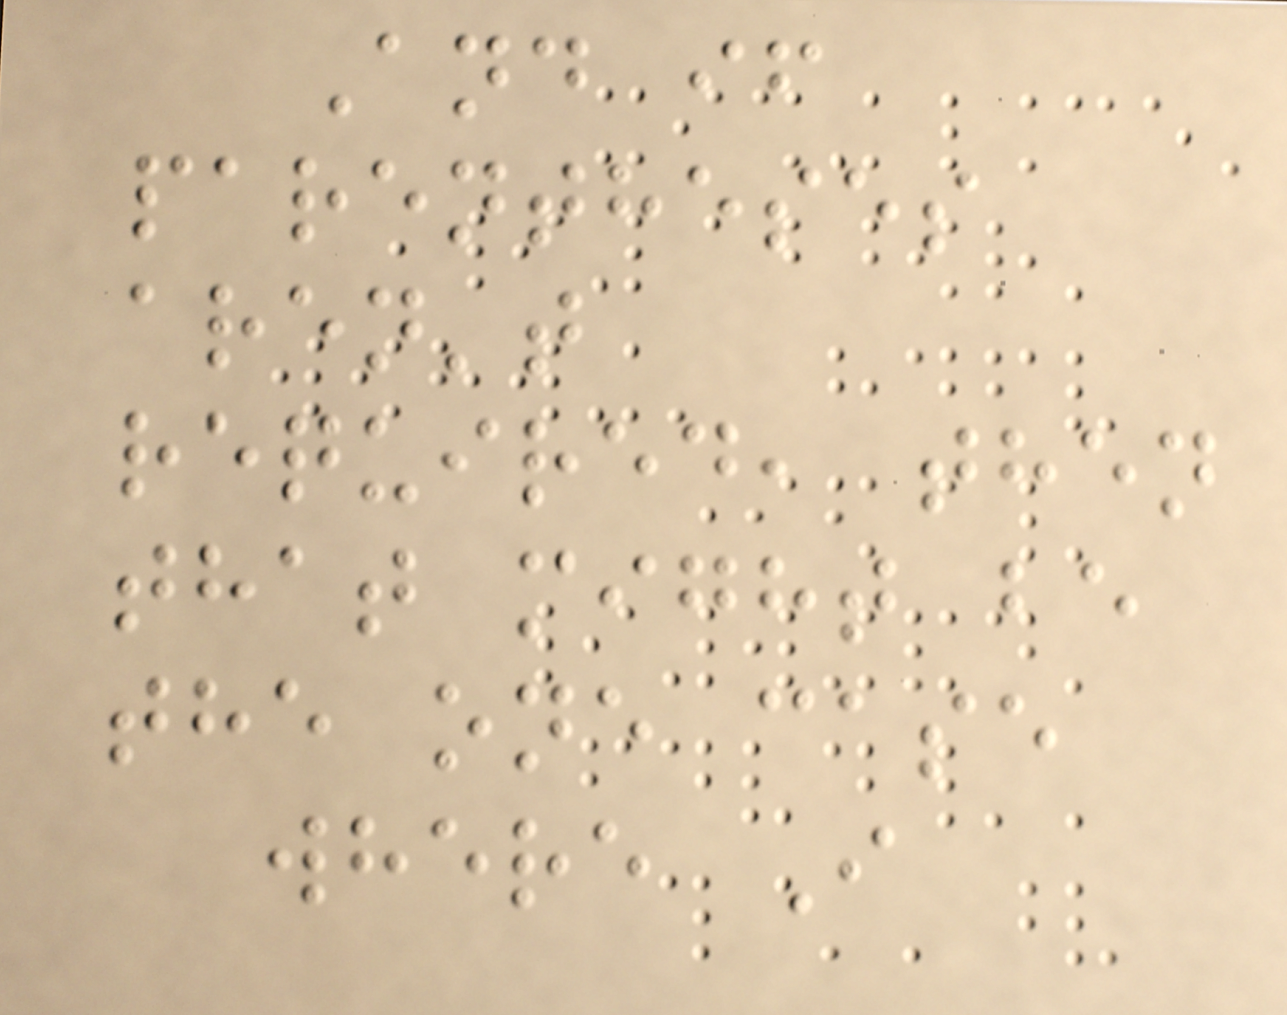And if
parentheses
aren't
required, then
that might be
the one case
where I
